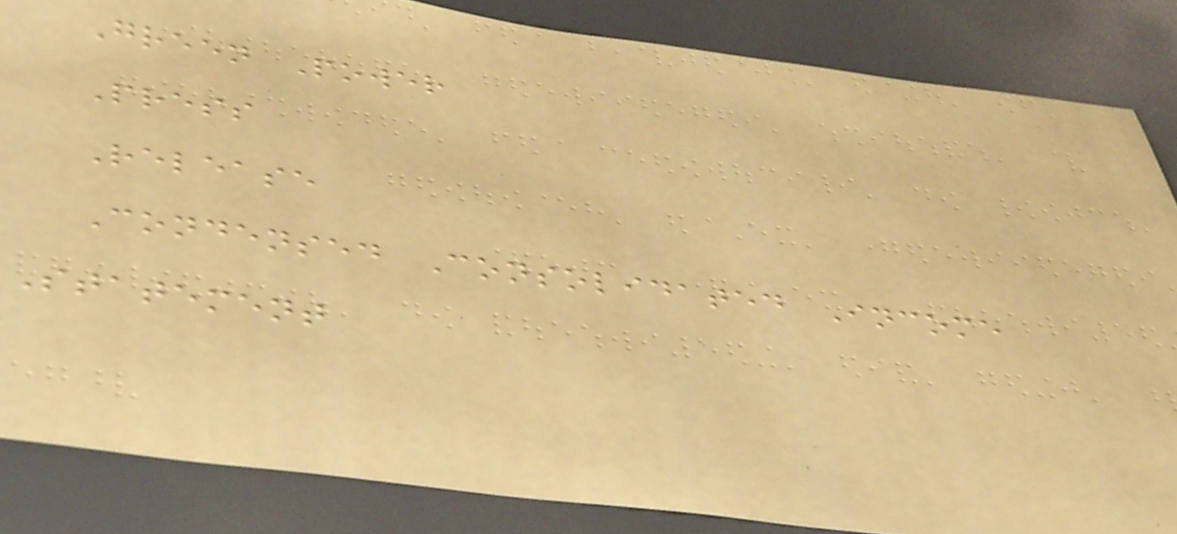Green Power
Press
Release
Condensed Consolidated Income
Statement
